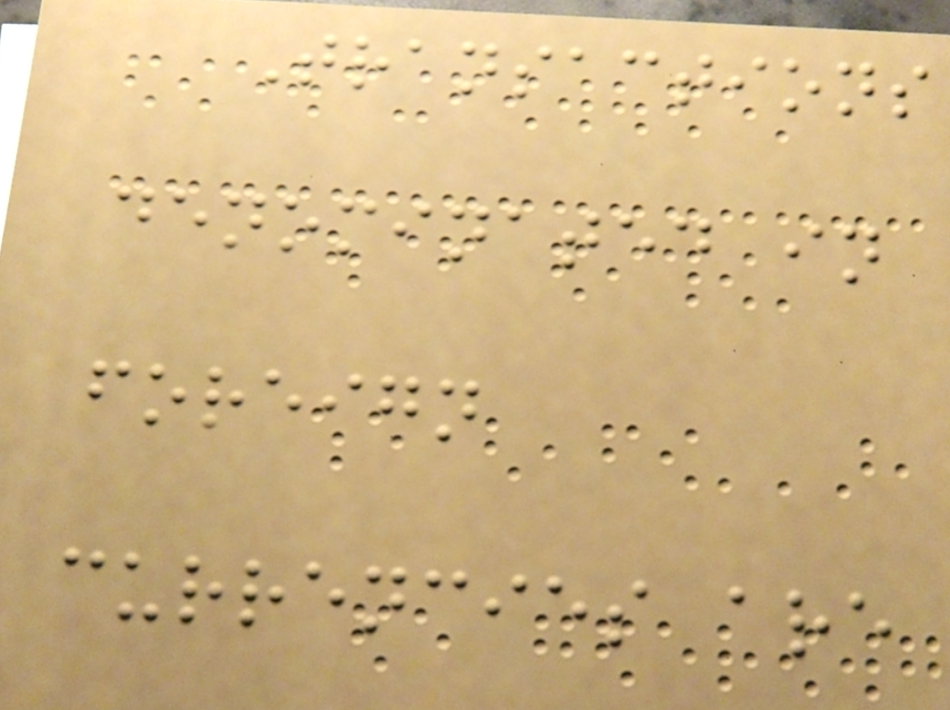Transactions
denominated in
foreign
currencies are
